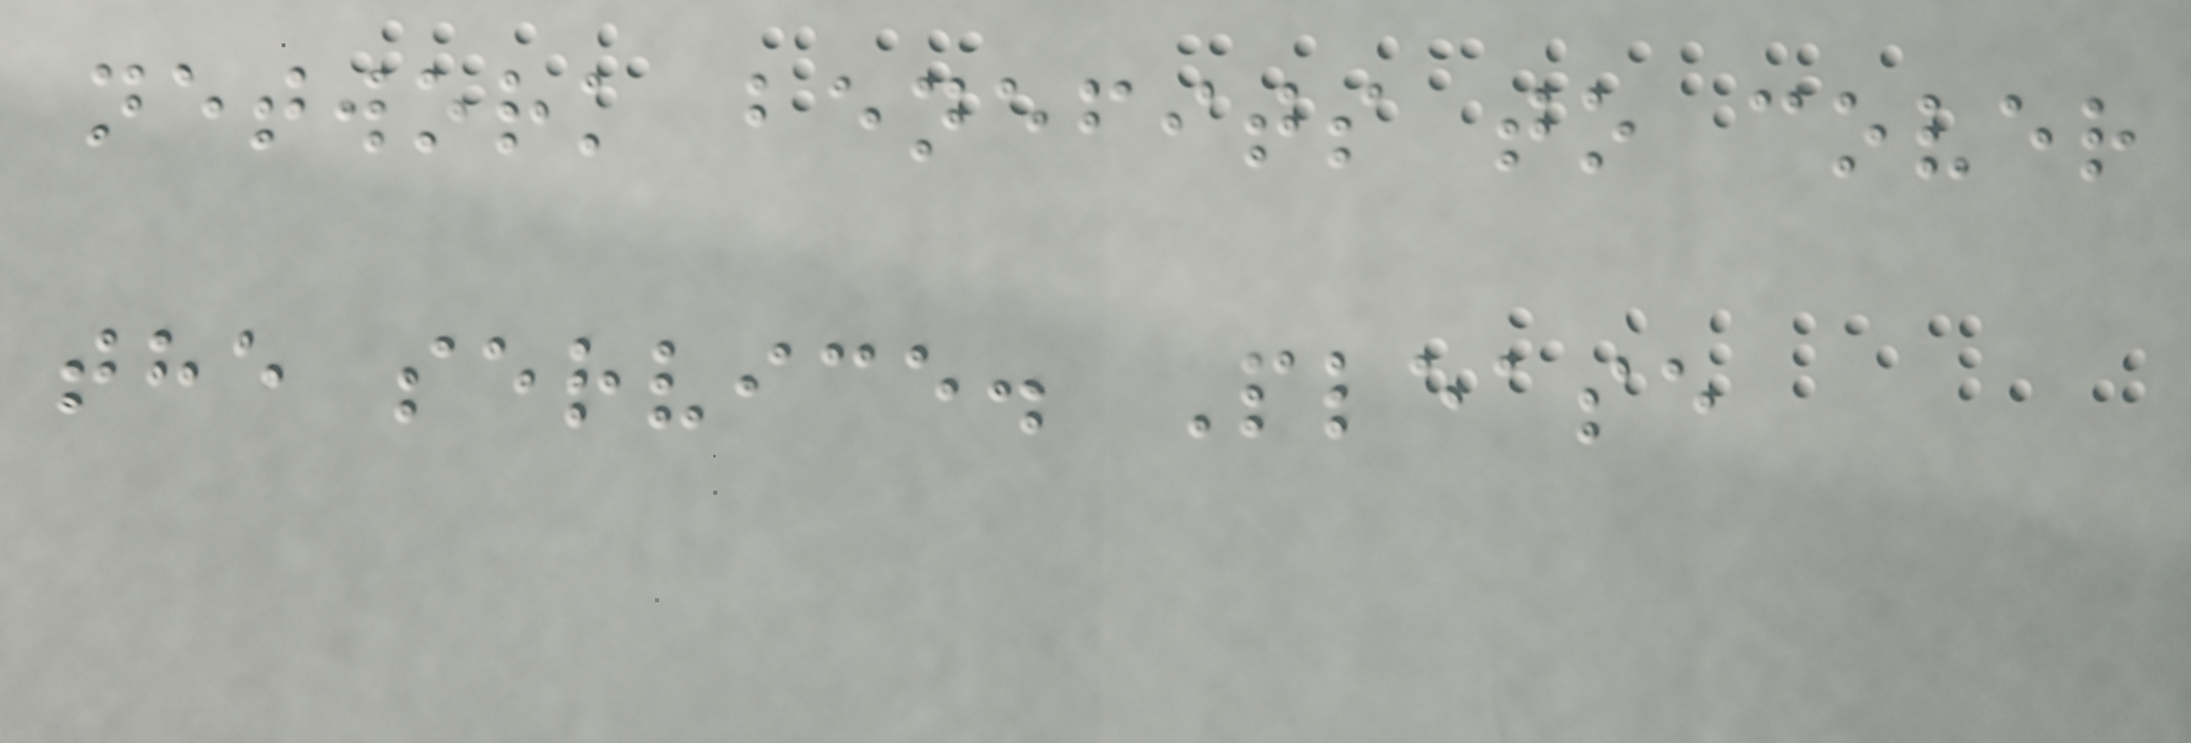network benefits to cover
the service. Please
